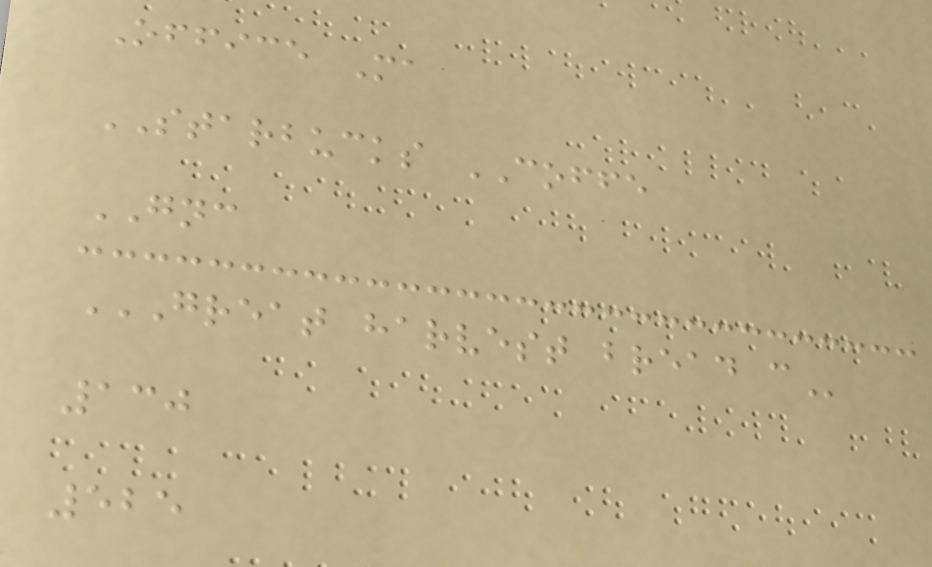Office Ma
STARBUCKS COFFE
GNC
GREAT HARVEST BREAD C
130
525
